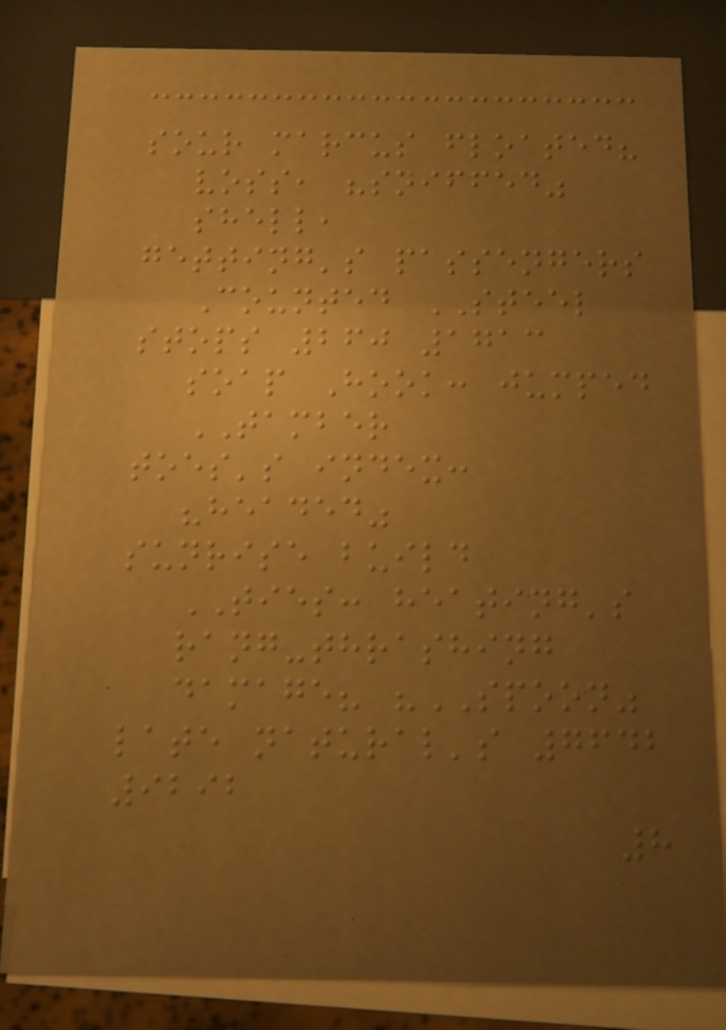sour marcus floated?
voss, "sniffed"
shell,
getting's passengers
Counted STEEL
stops 260 1713
soap Hook: jumped
TAMBER
toes's index:
"headed"
sunrise build
TIES: heating's
rang-thrashing
damage? "SPOON"
late natural's 7642
9292
8
